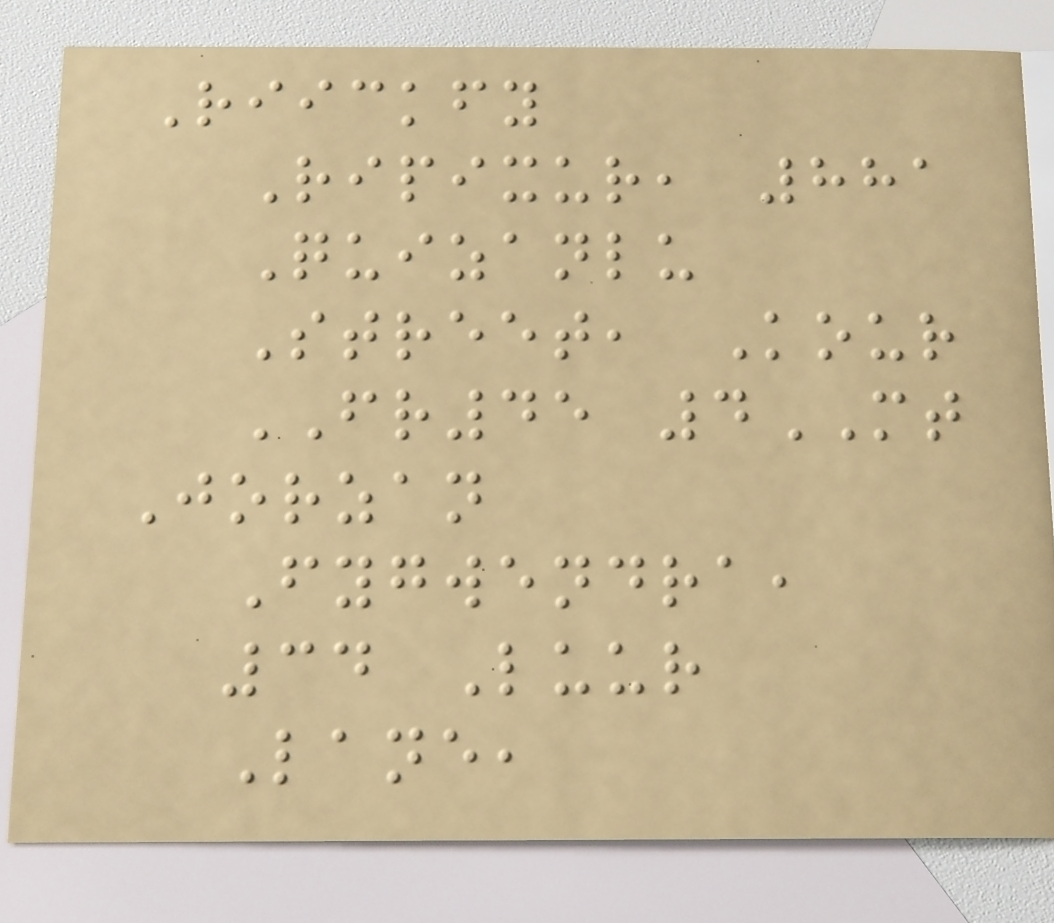Riickfy
Ripixur, 881
Quizanlu
Street, Kour
FR45 4MT
Jorzan
Fygwendra,
34 Luur
Lane,
